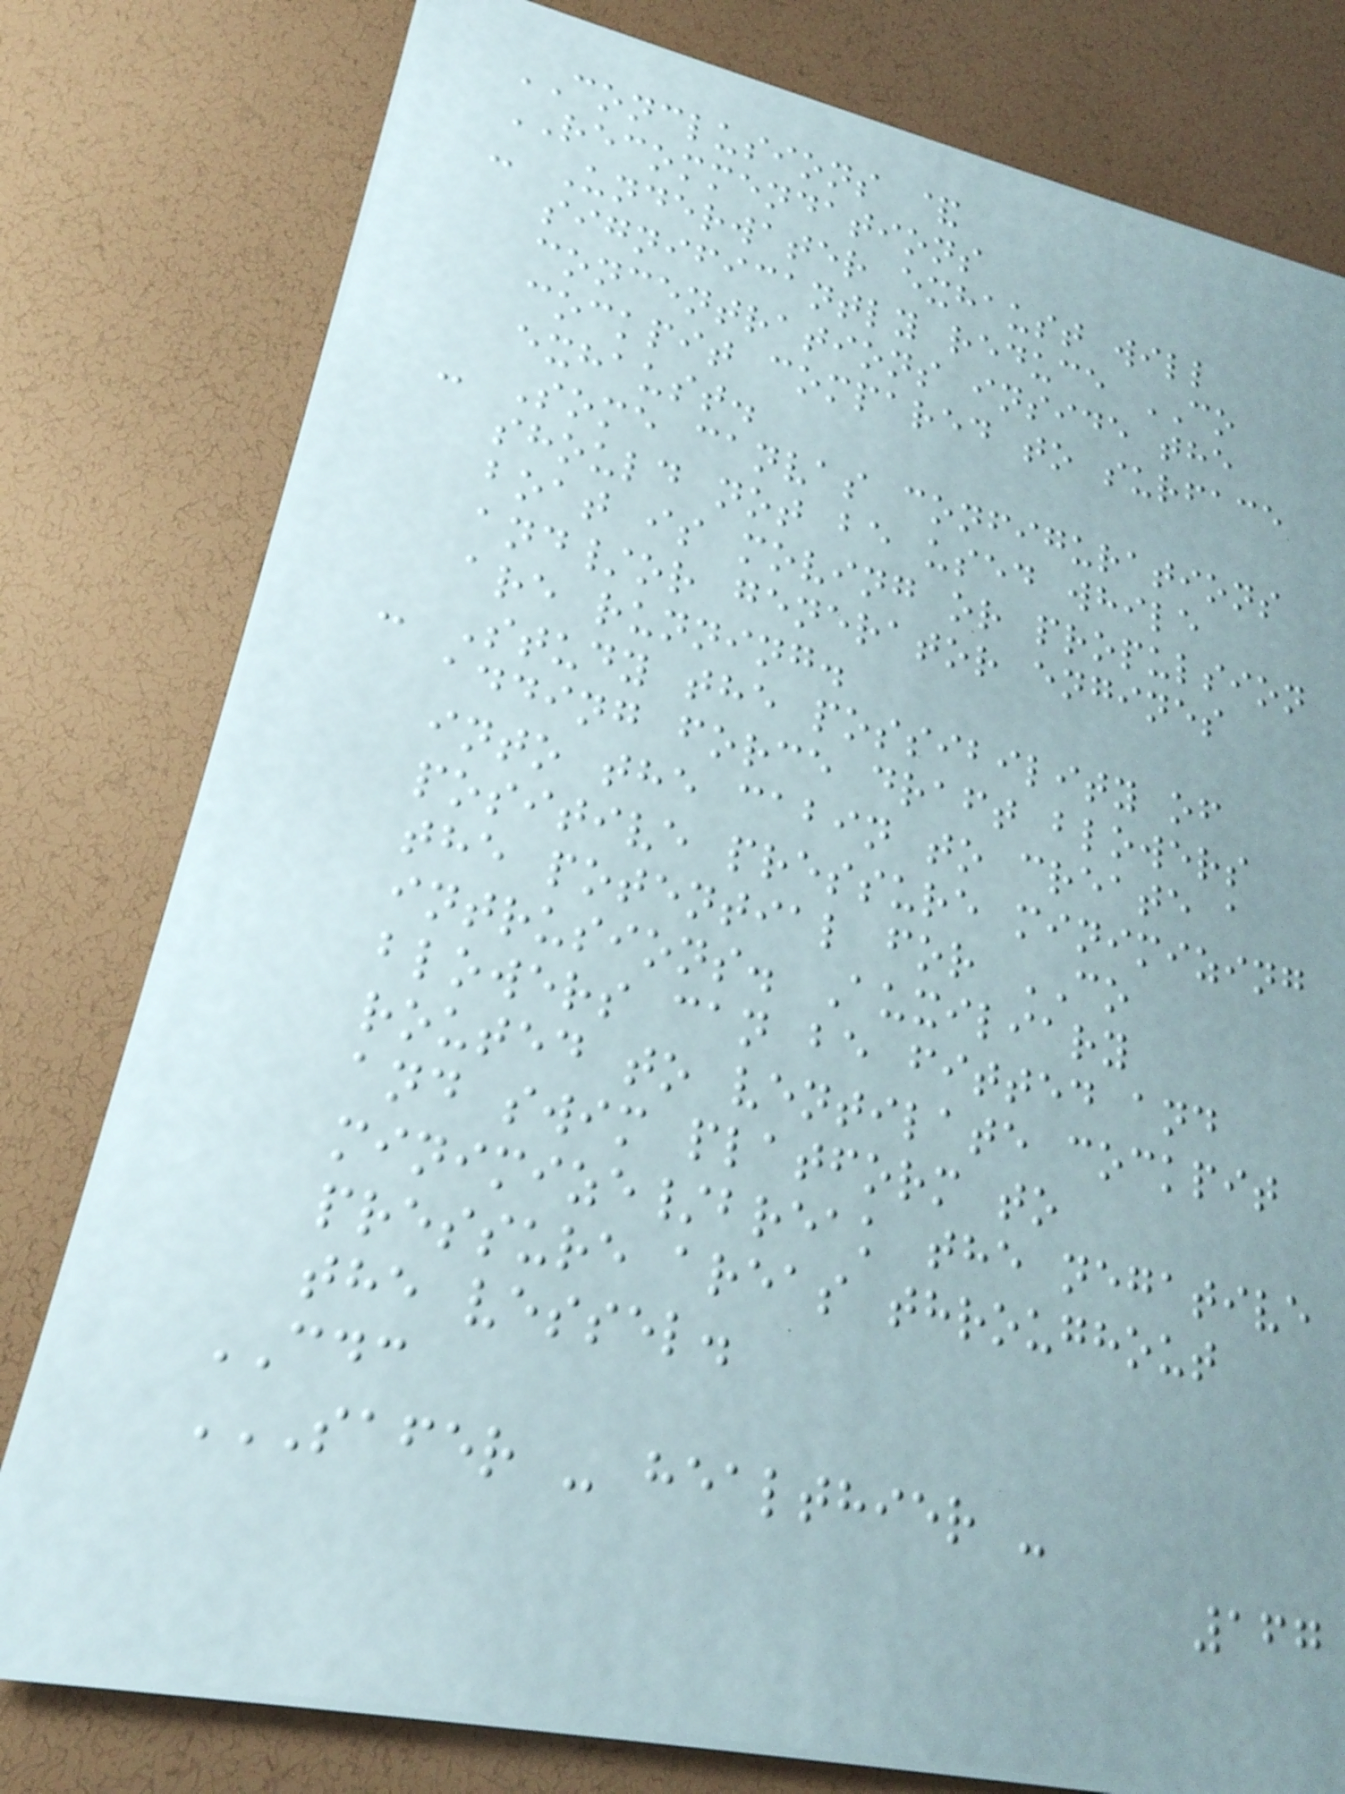CONCLUSIONS &
RECOMMENDATIONS
- Underwater exhaust will
significantly reduce CO
concentrations inside the
cockpit compared to surface
exhaust.
- Some canvas configurations
should not be used while
boat is moving or propulsion
and/or generator engines
are running.
- Study the possibility of
adding force draft blowers
into the cabin to create a
positive pressure minimizing
the potential for CO
intrusions. Auxiliary
blowers can be fitted and
routed to ventilate cockpit
and swim platform to
minimize/break the negative
pressure areas throughout
the vessel.
CDC
SAFER - HEALTHIER -
167
